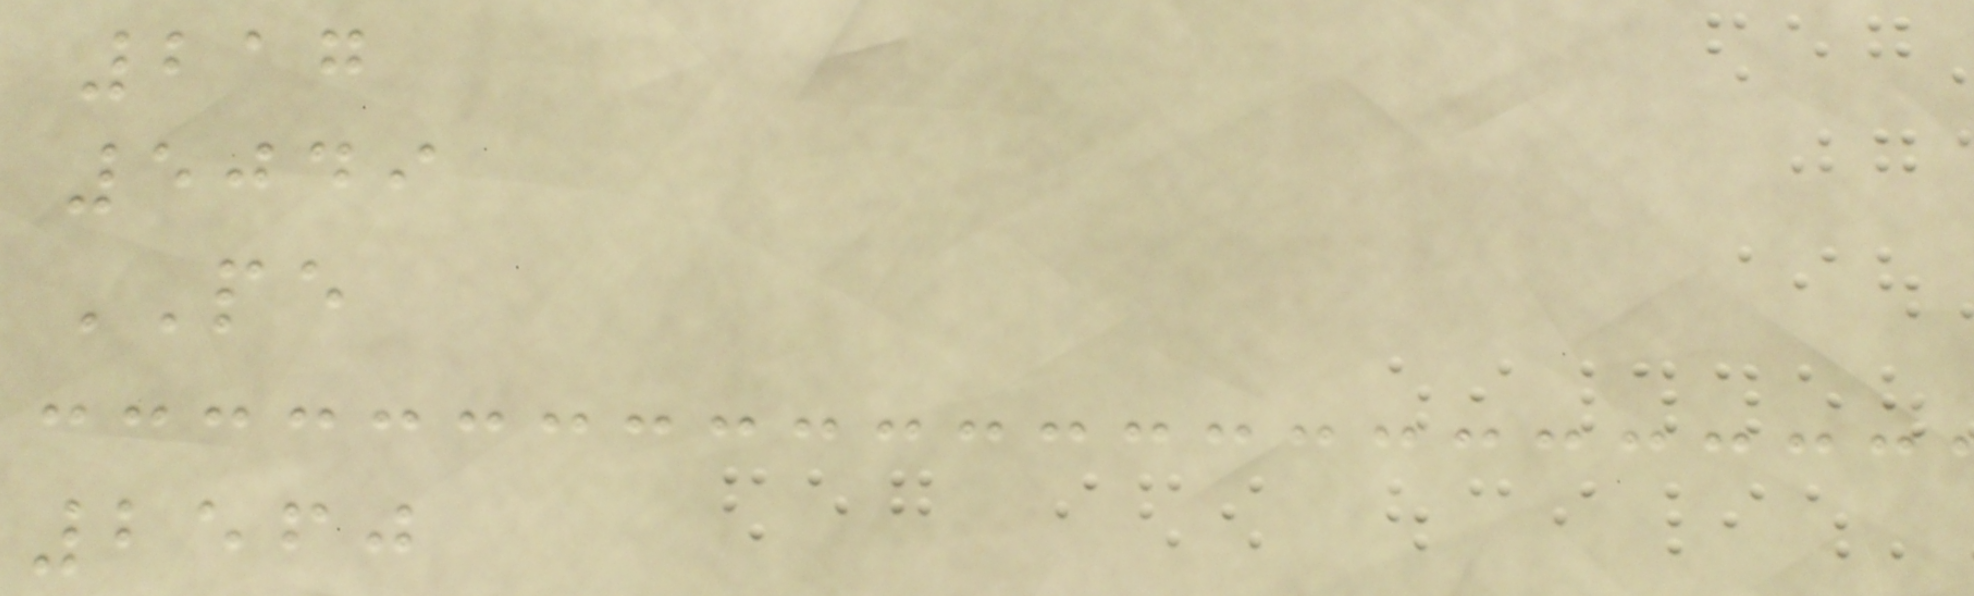217
5049
PE
2560
